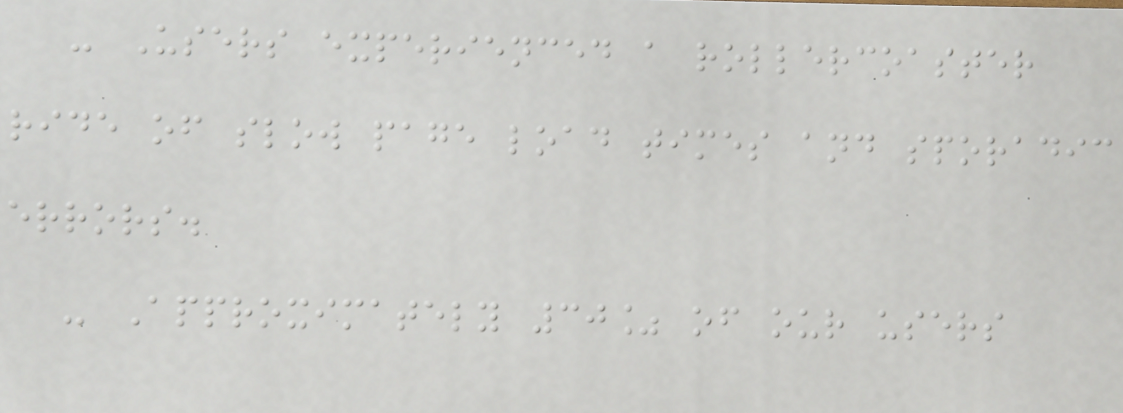- Users experienced a rollercoaster
ride of slow page load times and sporadic
errors.
- Approximately 30% of our users
